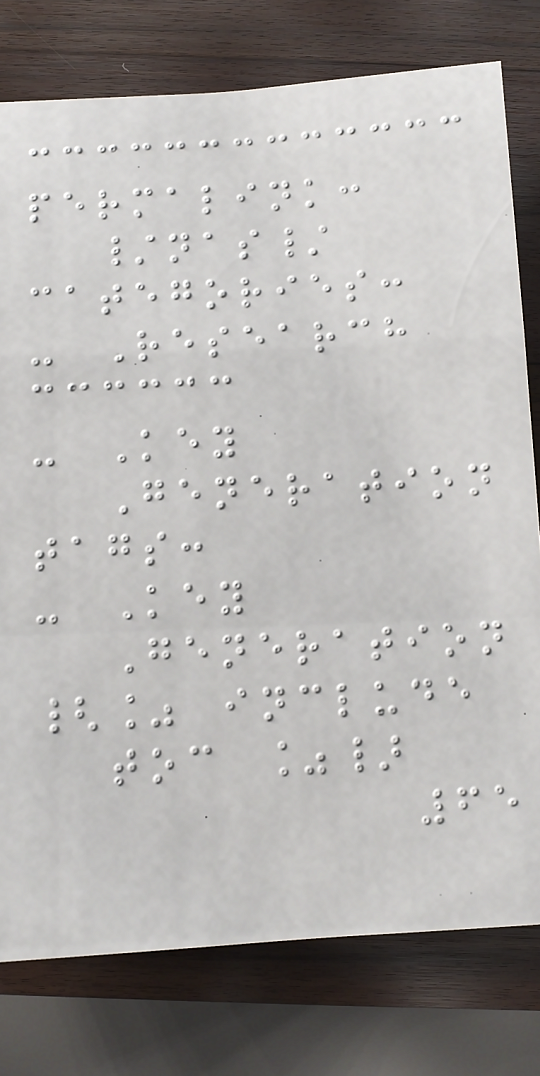permalink:
/nas/
categories:
- Research
- Key
Generation
tags:
- Key
Generation
{% include
toc %}
65
